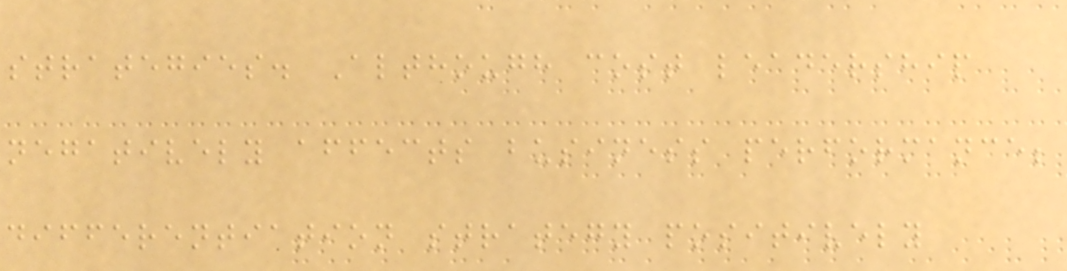strategies. Although cost leadership
negatively affects business performance;
differentiation strategy positively
